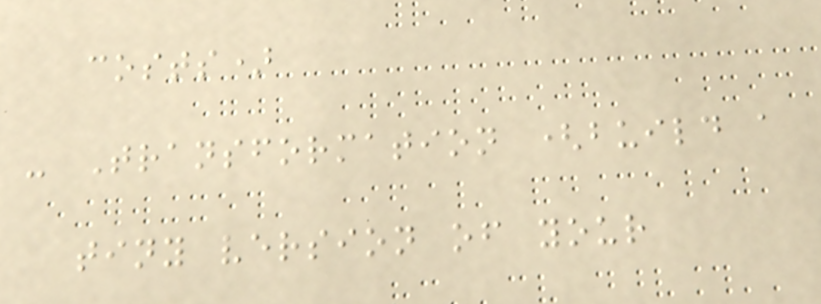costs)
- Transformation (build a
tiny version of your
